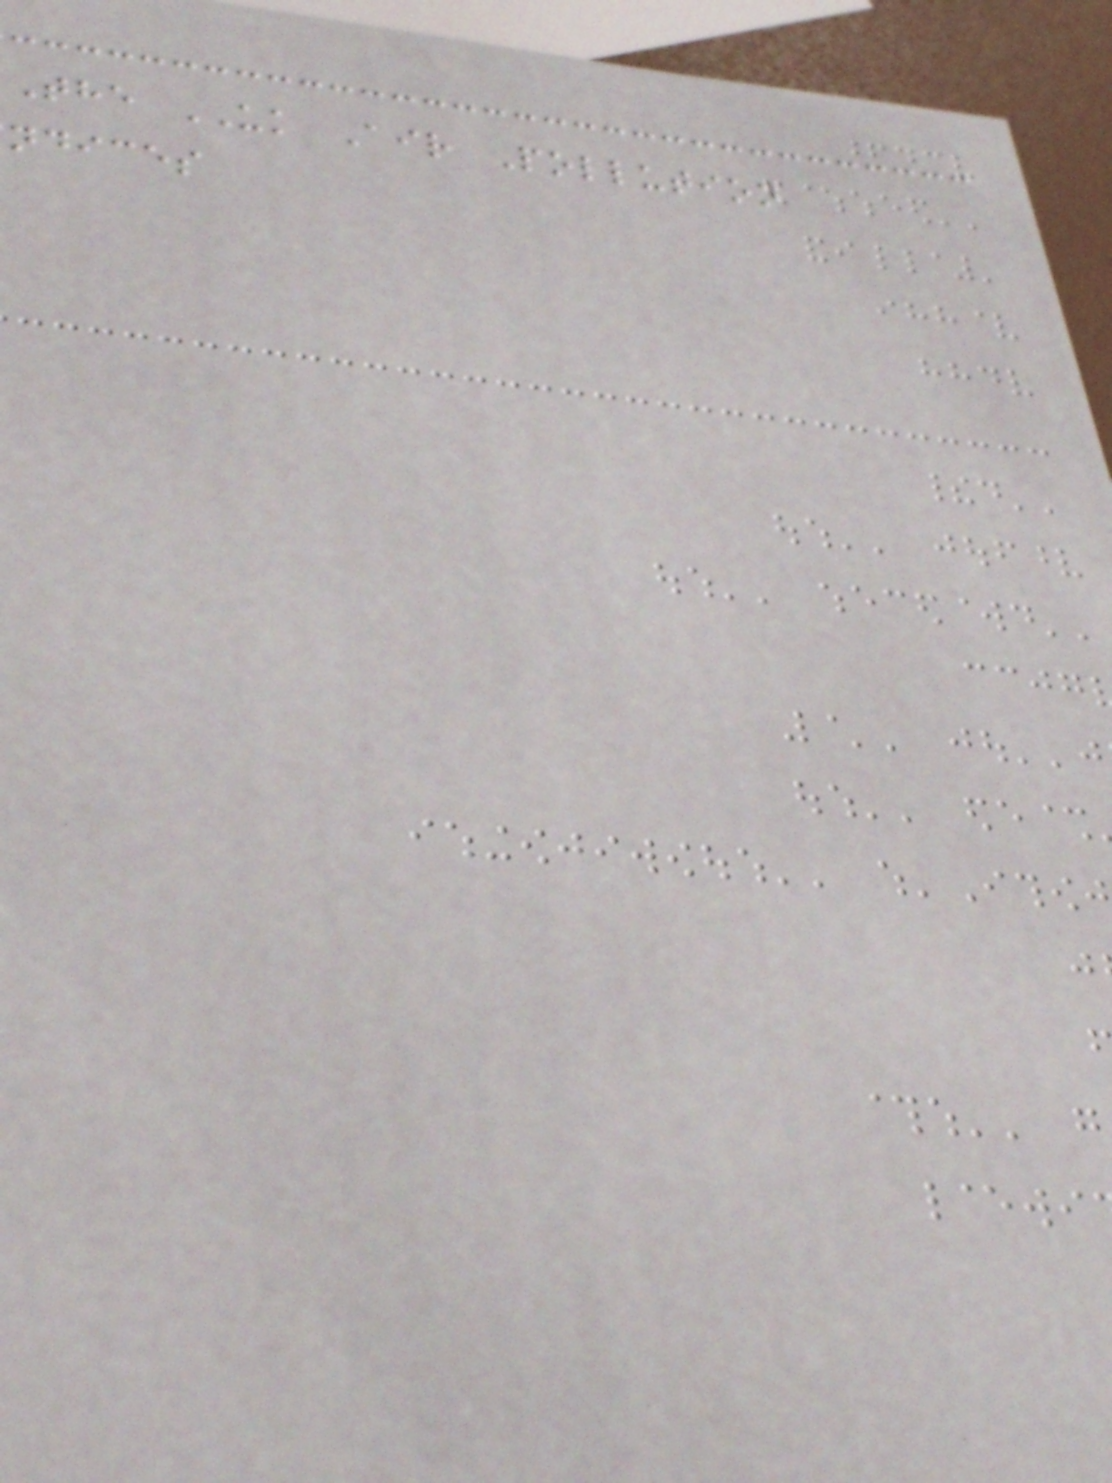The UK Air Pollution
ndices
